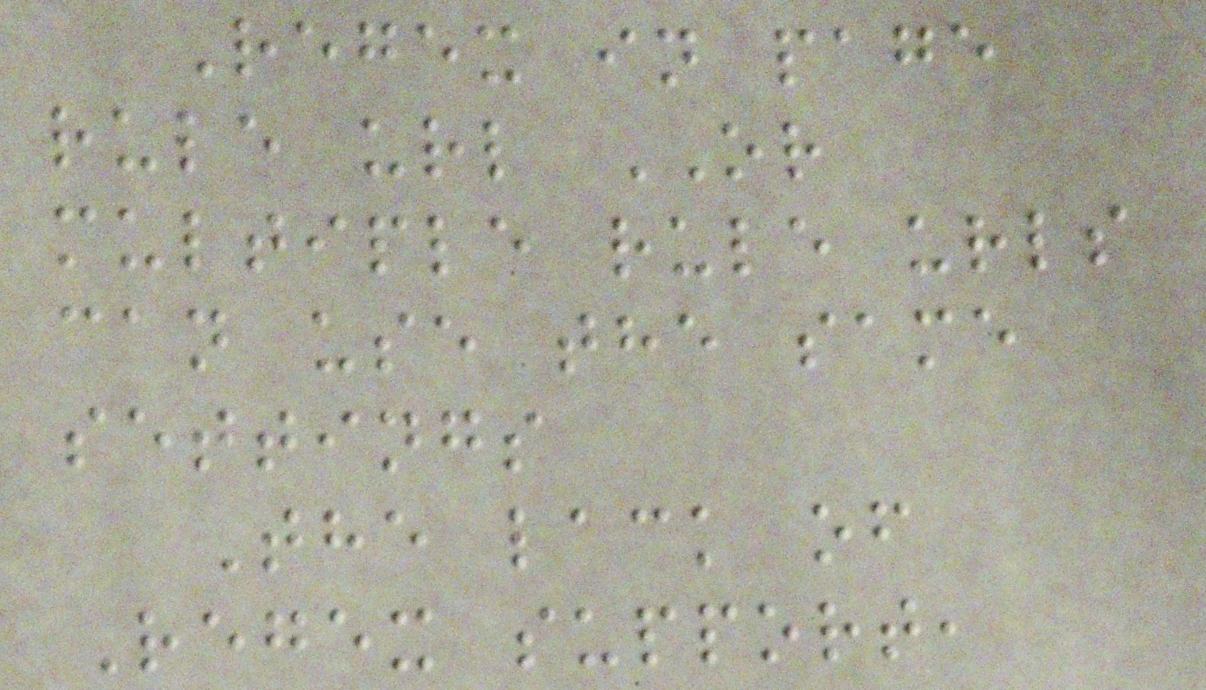Regex in page
rule url OR
multiple rule urls
can use the same
settings
The lack of
Regex support,
